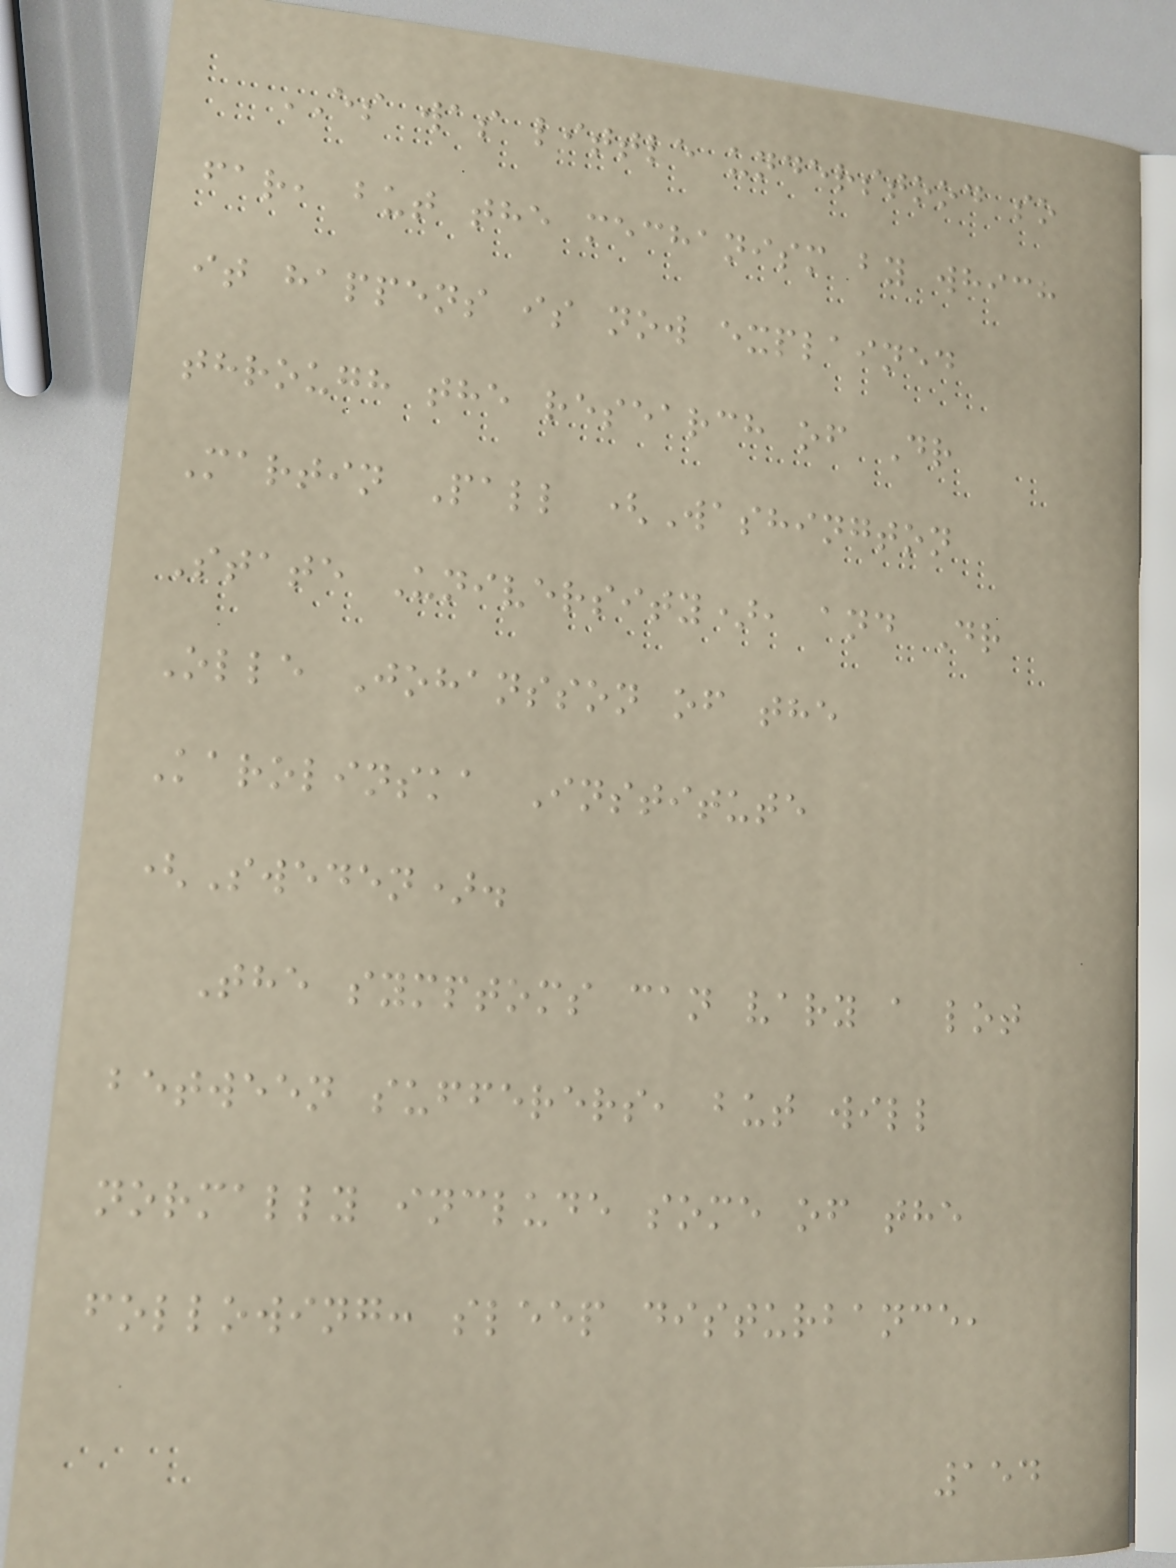ES was little understood so
far, but the mechanism by which
it happens is now explained
through the research of Dr
Martin Pall (Washington
State University), and Dr
Olle Johansson of the
Karolinska Institute
(Sweden).
The symptoms can vary a lot
between sufferers, but will
normally include some of the
following: sleep disturbance,
154
